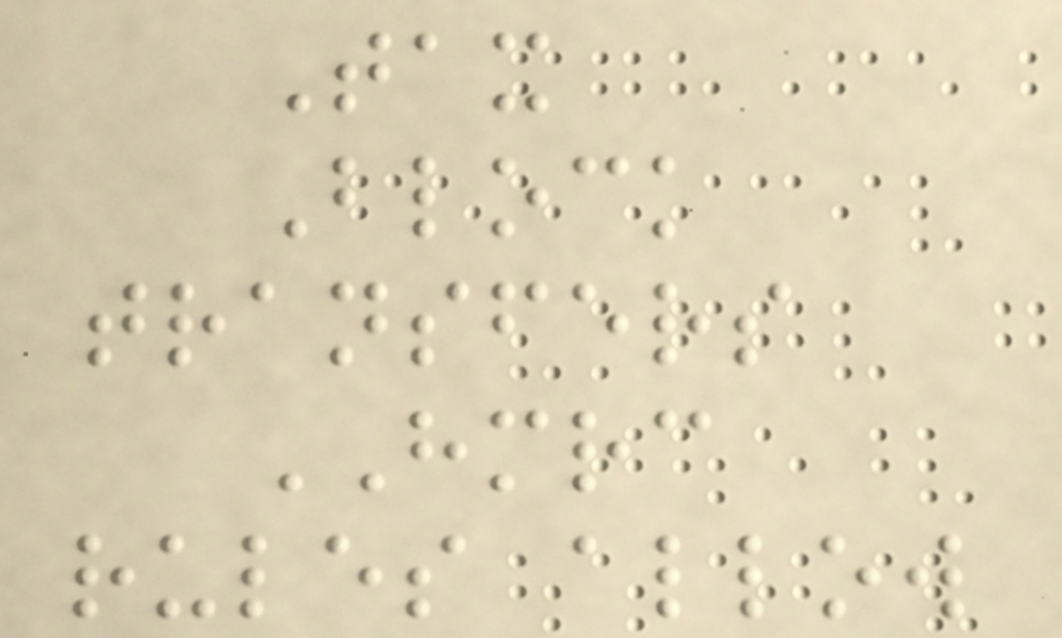Tax
Block
transfers
HMRC
rules allow
